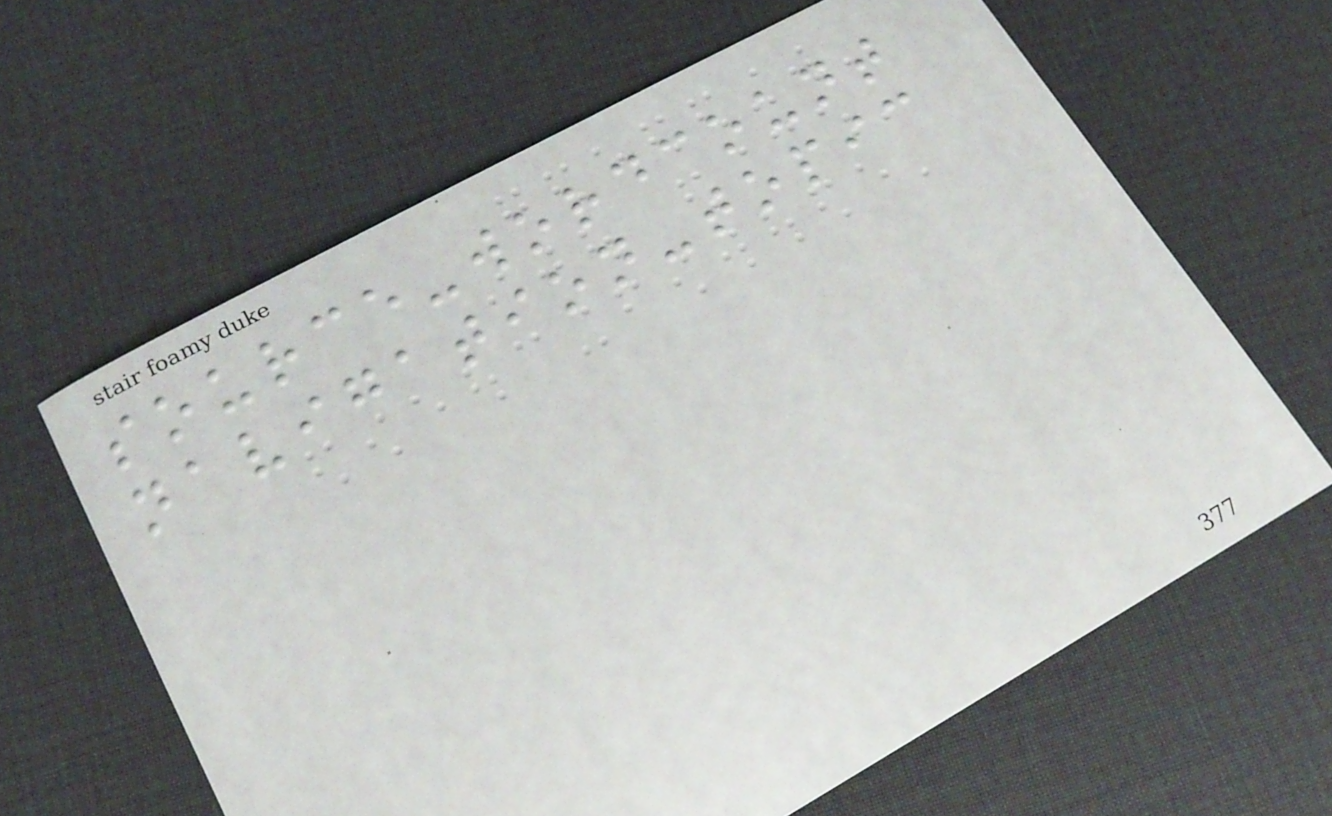source-wordcount
navigation-topic
